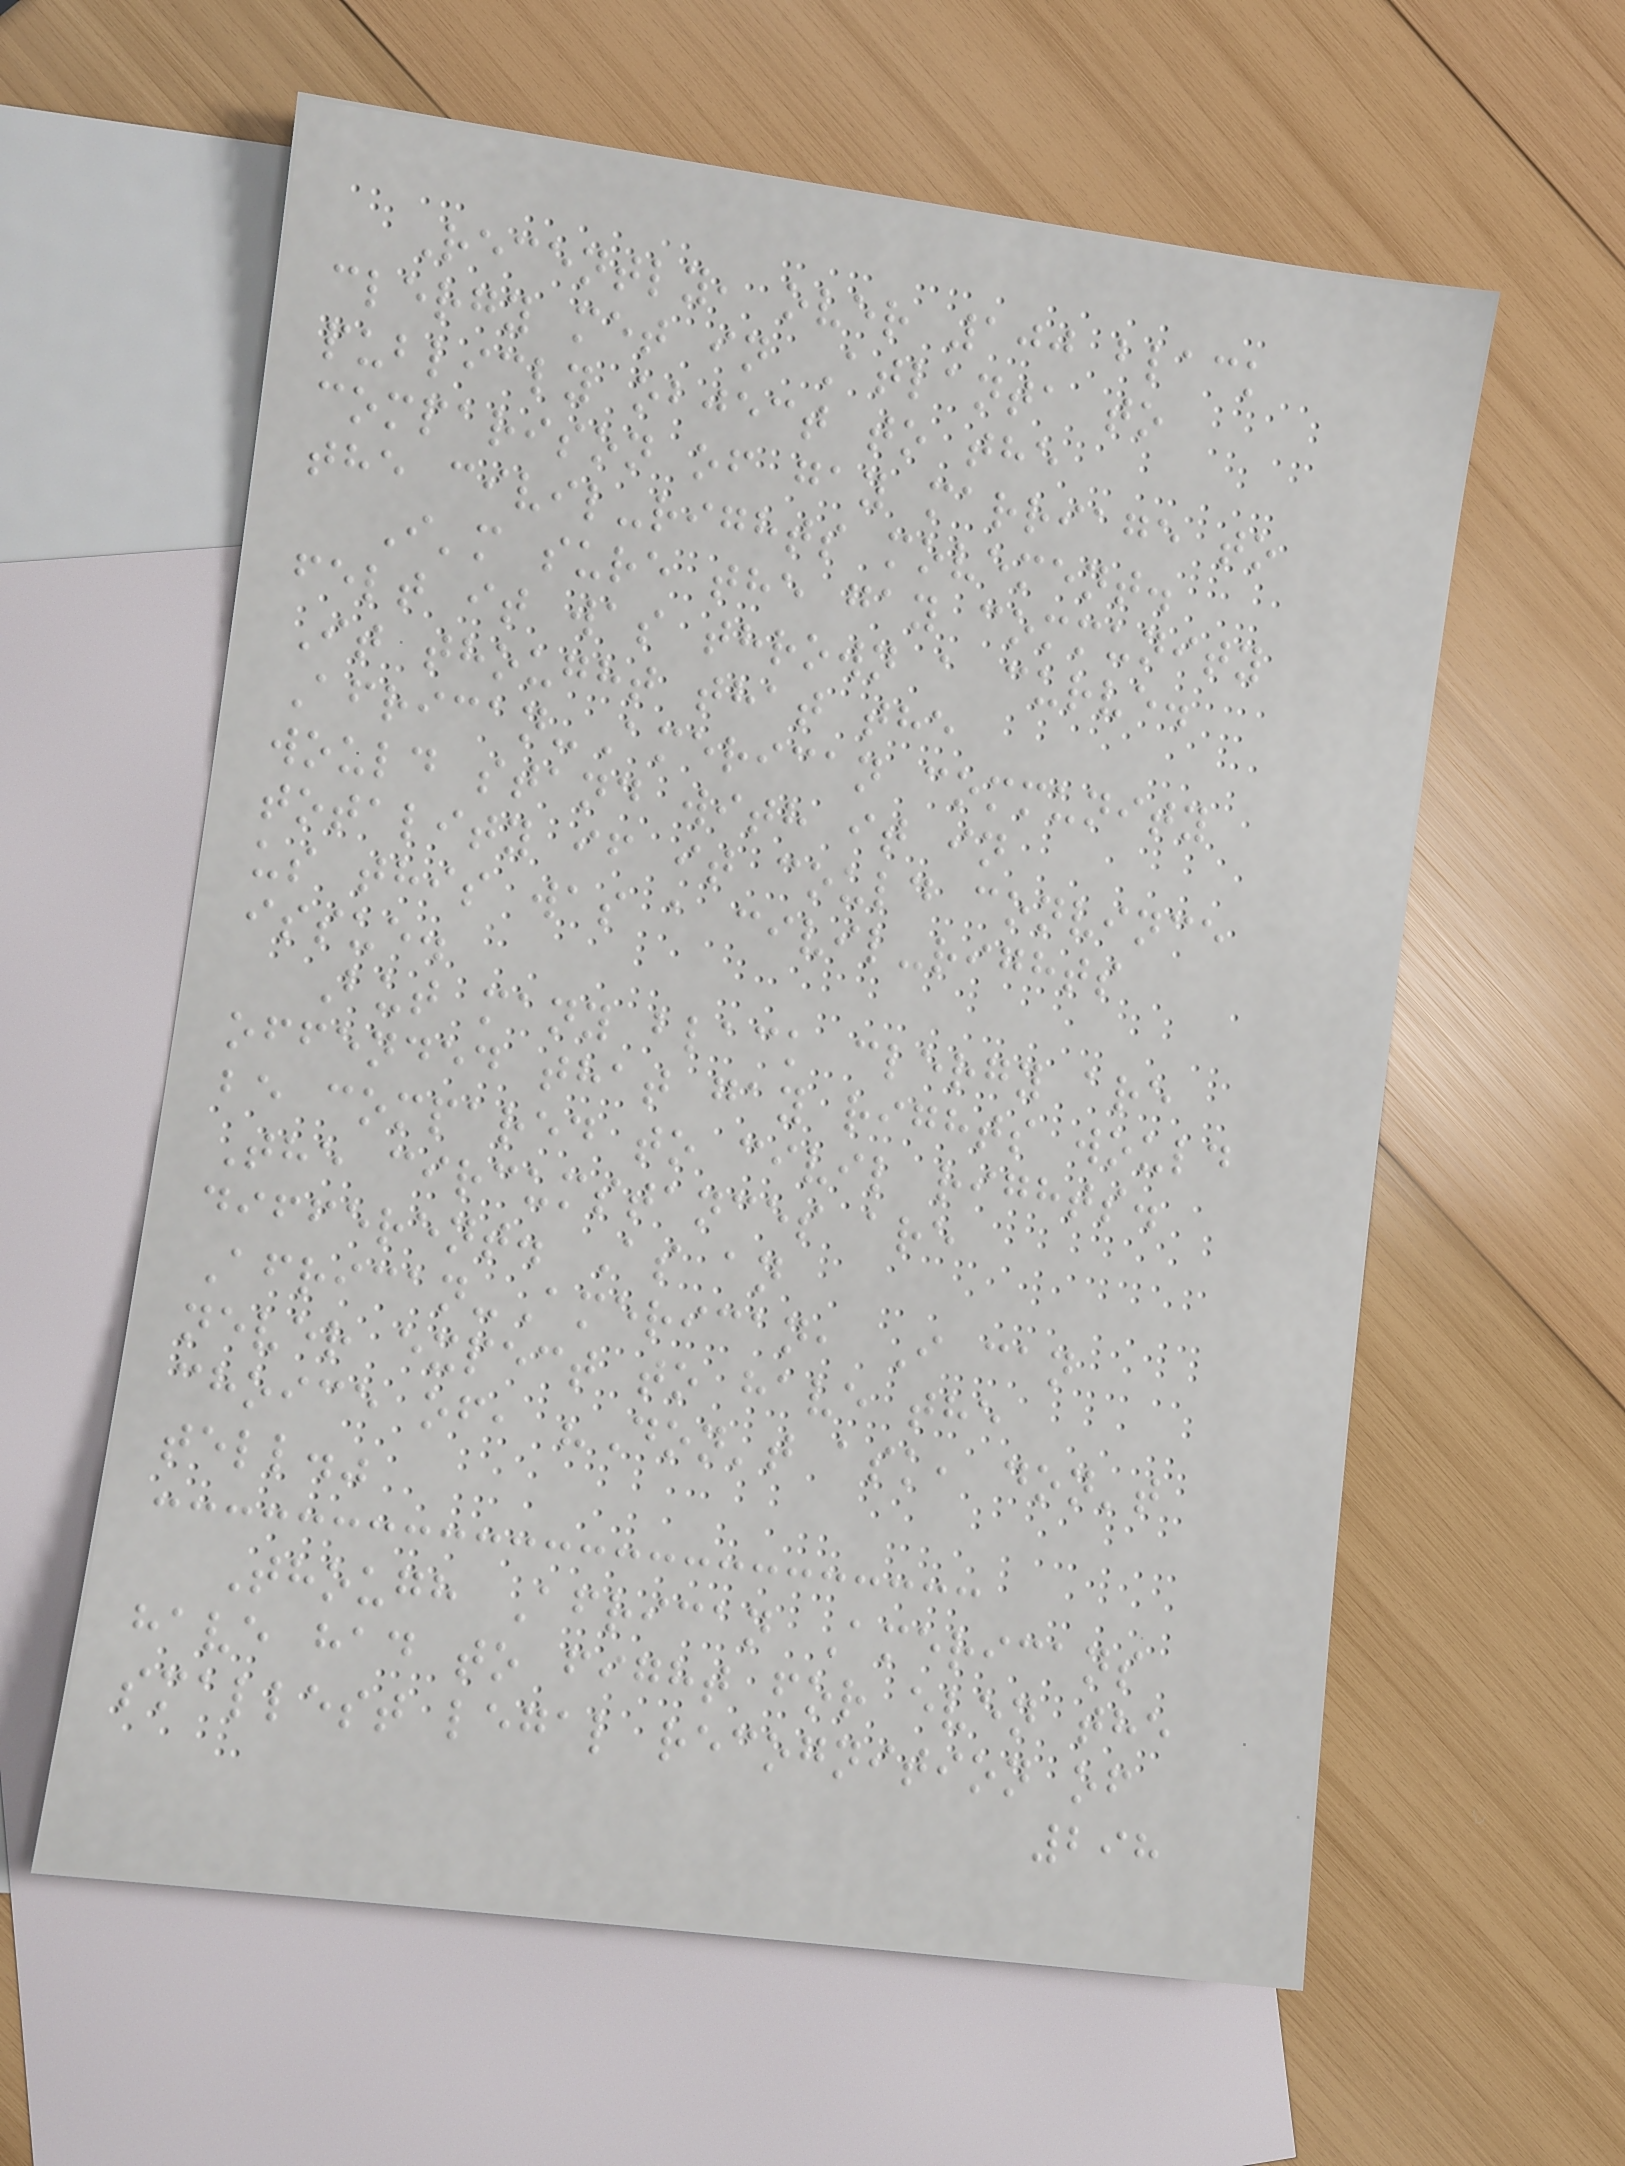Recently, over 100 black
clergy met in Atlanta to
publicly object to the
comparison of gay marriage to
the civil-rights movement.
I'm sure the gay community
felt it was thrown a curve.
It thought that the
African-American community
would stand with it in
totality if it could convince
us this was a civil-rights
issue.
But many black clergy are
offended that gay rights would
be compared to civil rights.
The circumstances are
different. As an
African-American, I can
never expect to have the
choice of, "Don't ask, don't
tell."
Though African Americans
have had to fight for even the
smallest legal recognition of
298
